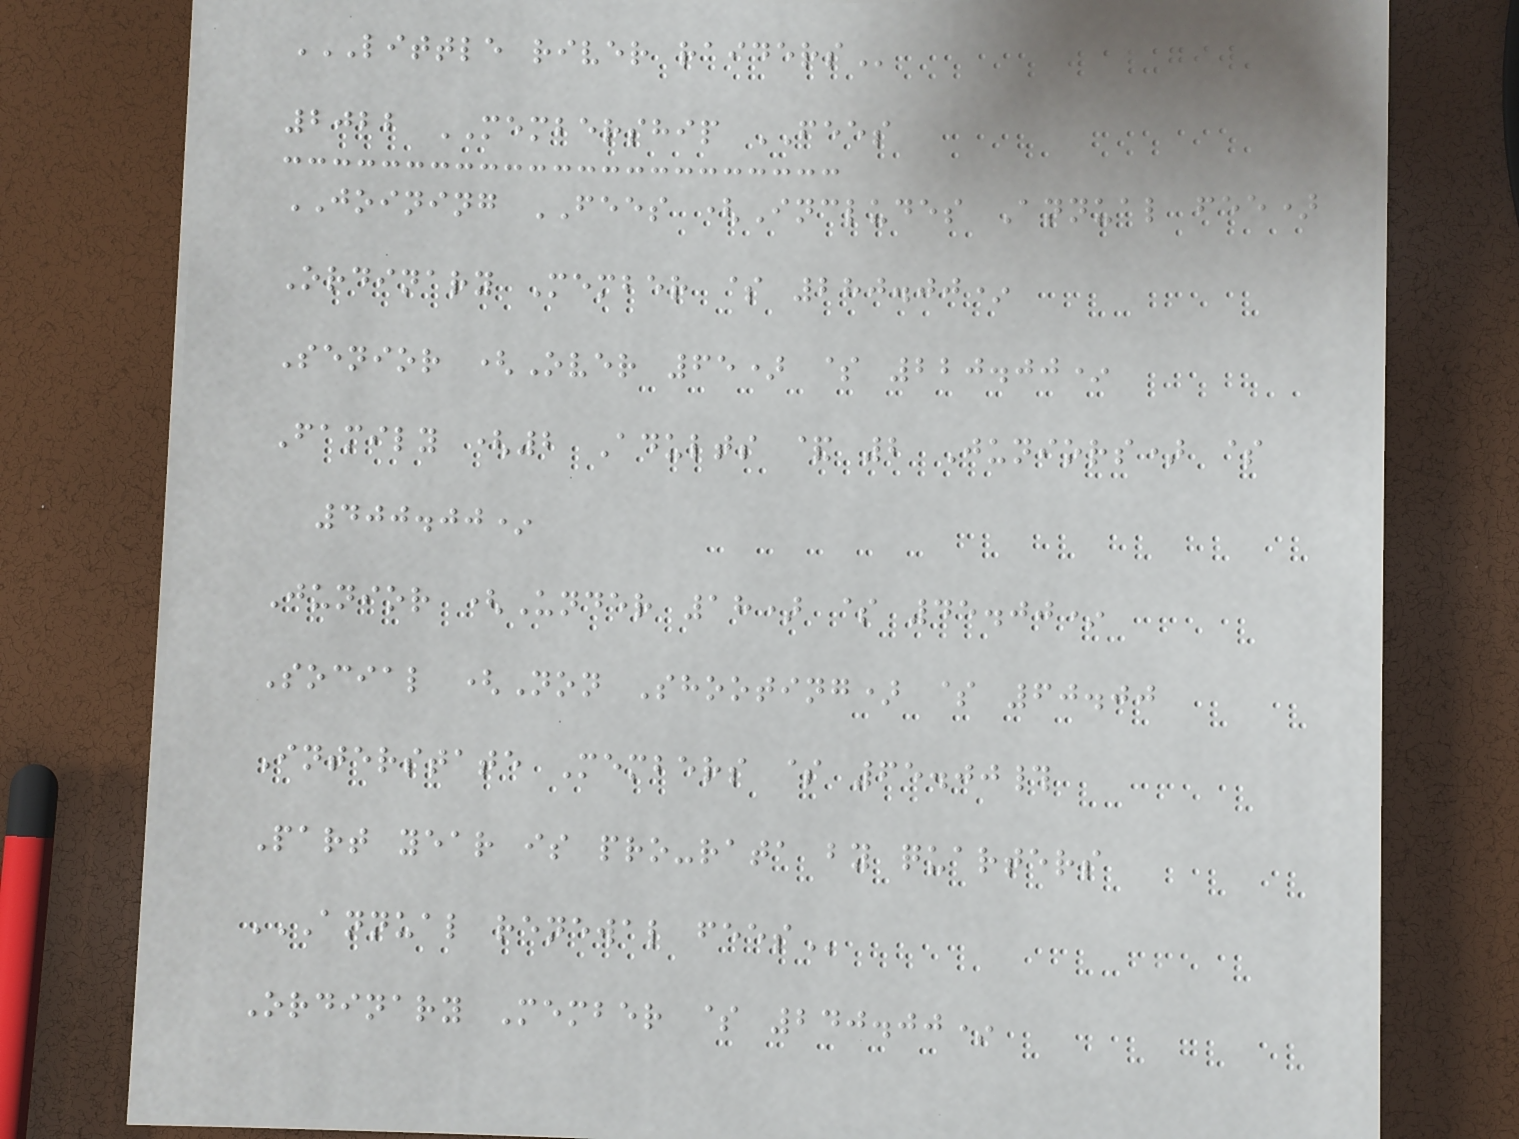LITTLE RIVER RAIDERS
2022 MEMBERSHIP FEES
JOINING FEES (Includes Annual fee)
Ordinary Member $ 280.00*
Senior (Over 65) $ 220.00*
Family (2 Adults & 2 Juniors) $
400.00*
Junior (Under 18) $ 45.00*
Social (Non Shooting) $ 60.00
Interstate Members $ 65.00#
Part year is pro-rata by quarters
ANNUAL RENEWAL FEES
Ordinary Member $ 240.00*
